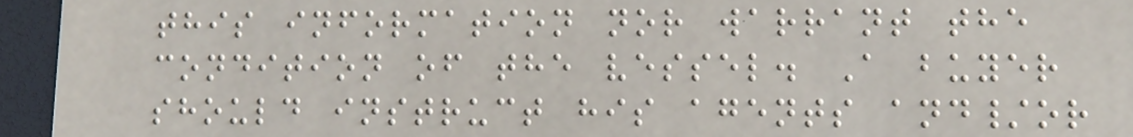this information nor warrant the
condition of the vessel. A buyer
should instruct his agents and/or
